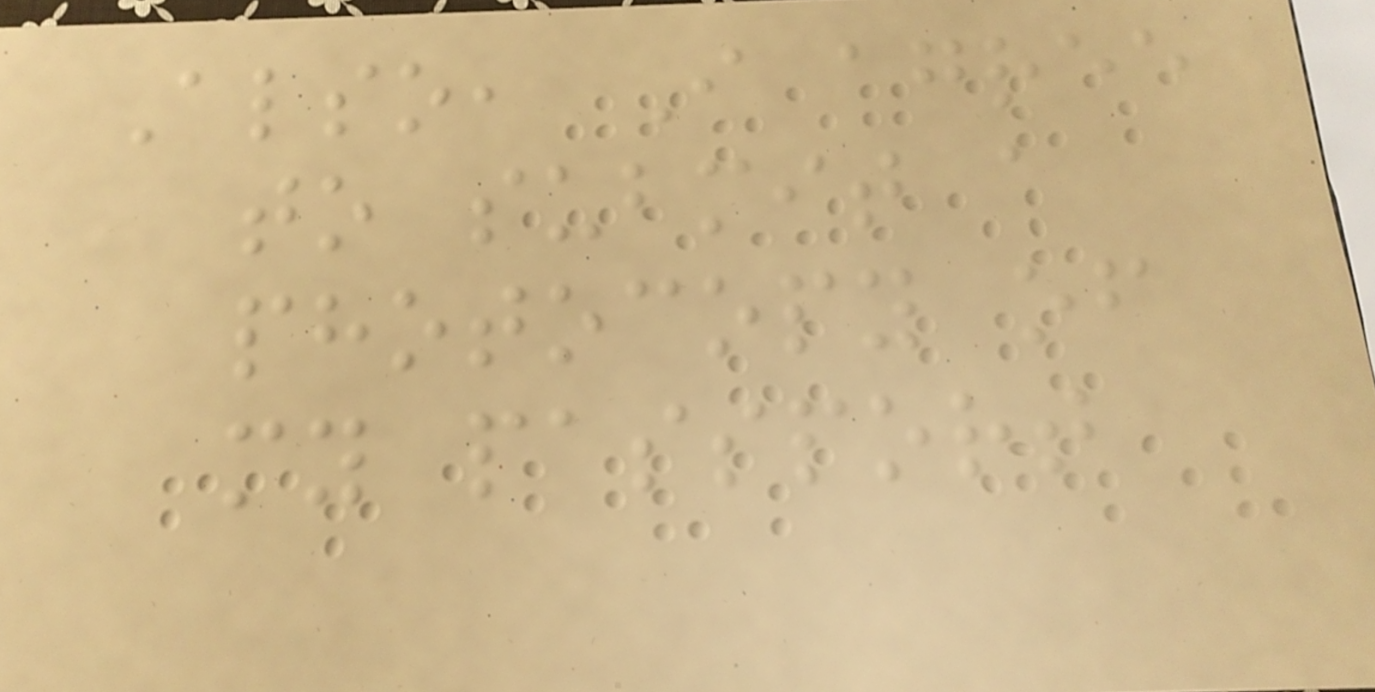Also, I agree
to submit a
photocopy of
my passport
